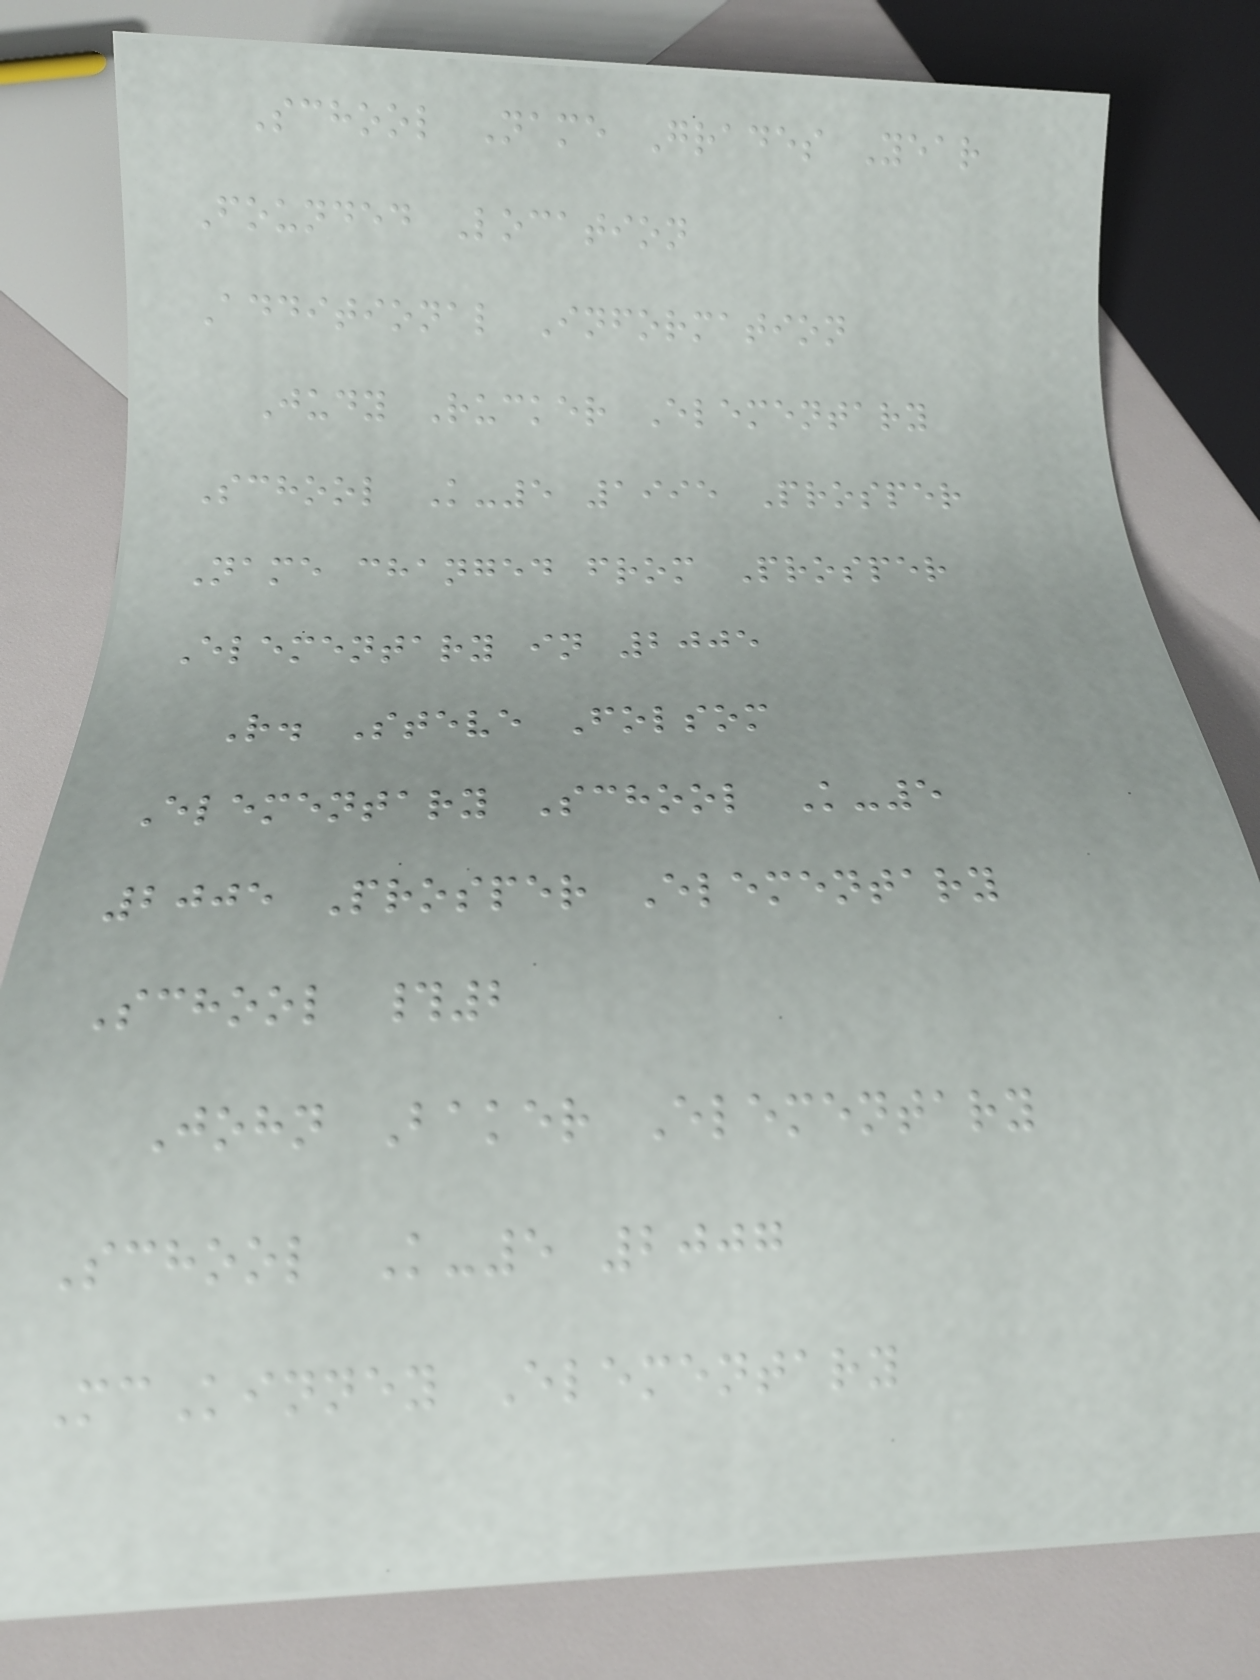School Name Grades Year
Founded Location
Additional Information
Judy Rucker Elementary
School K-5 1995 Prosper
Name changed from Prosper
Elementary in 2005
R. Steve Folsom
Elementary School K-5
2005 Prosper Elementary
School #2
John Baker Elementary
School K-5 2007
McKinney Elementary
